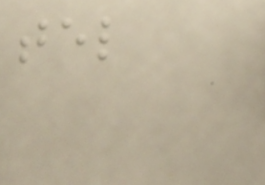tel
